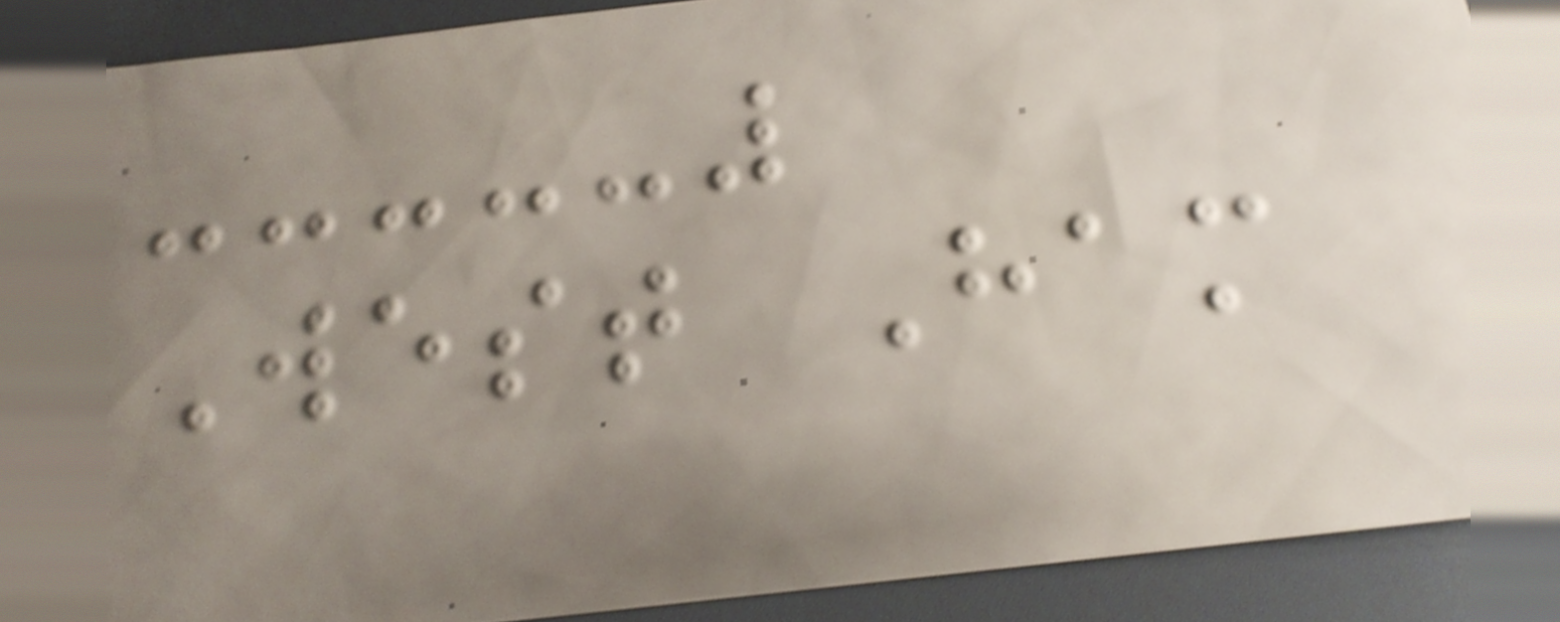West Ham
